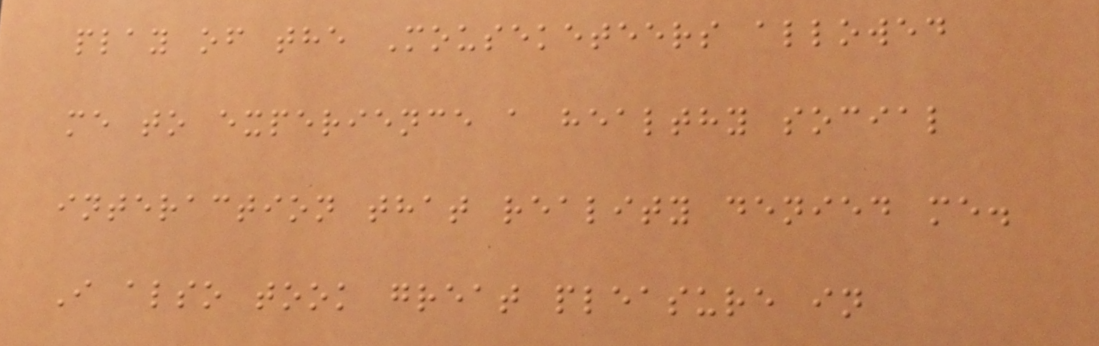play of the Mouseketeers allowed
me to experience a healthy social
interaction that reality denied me.
I also took great pleasure in
